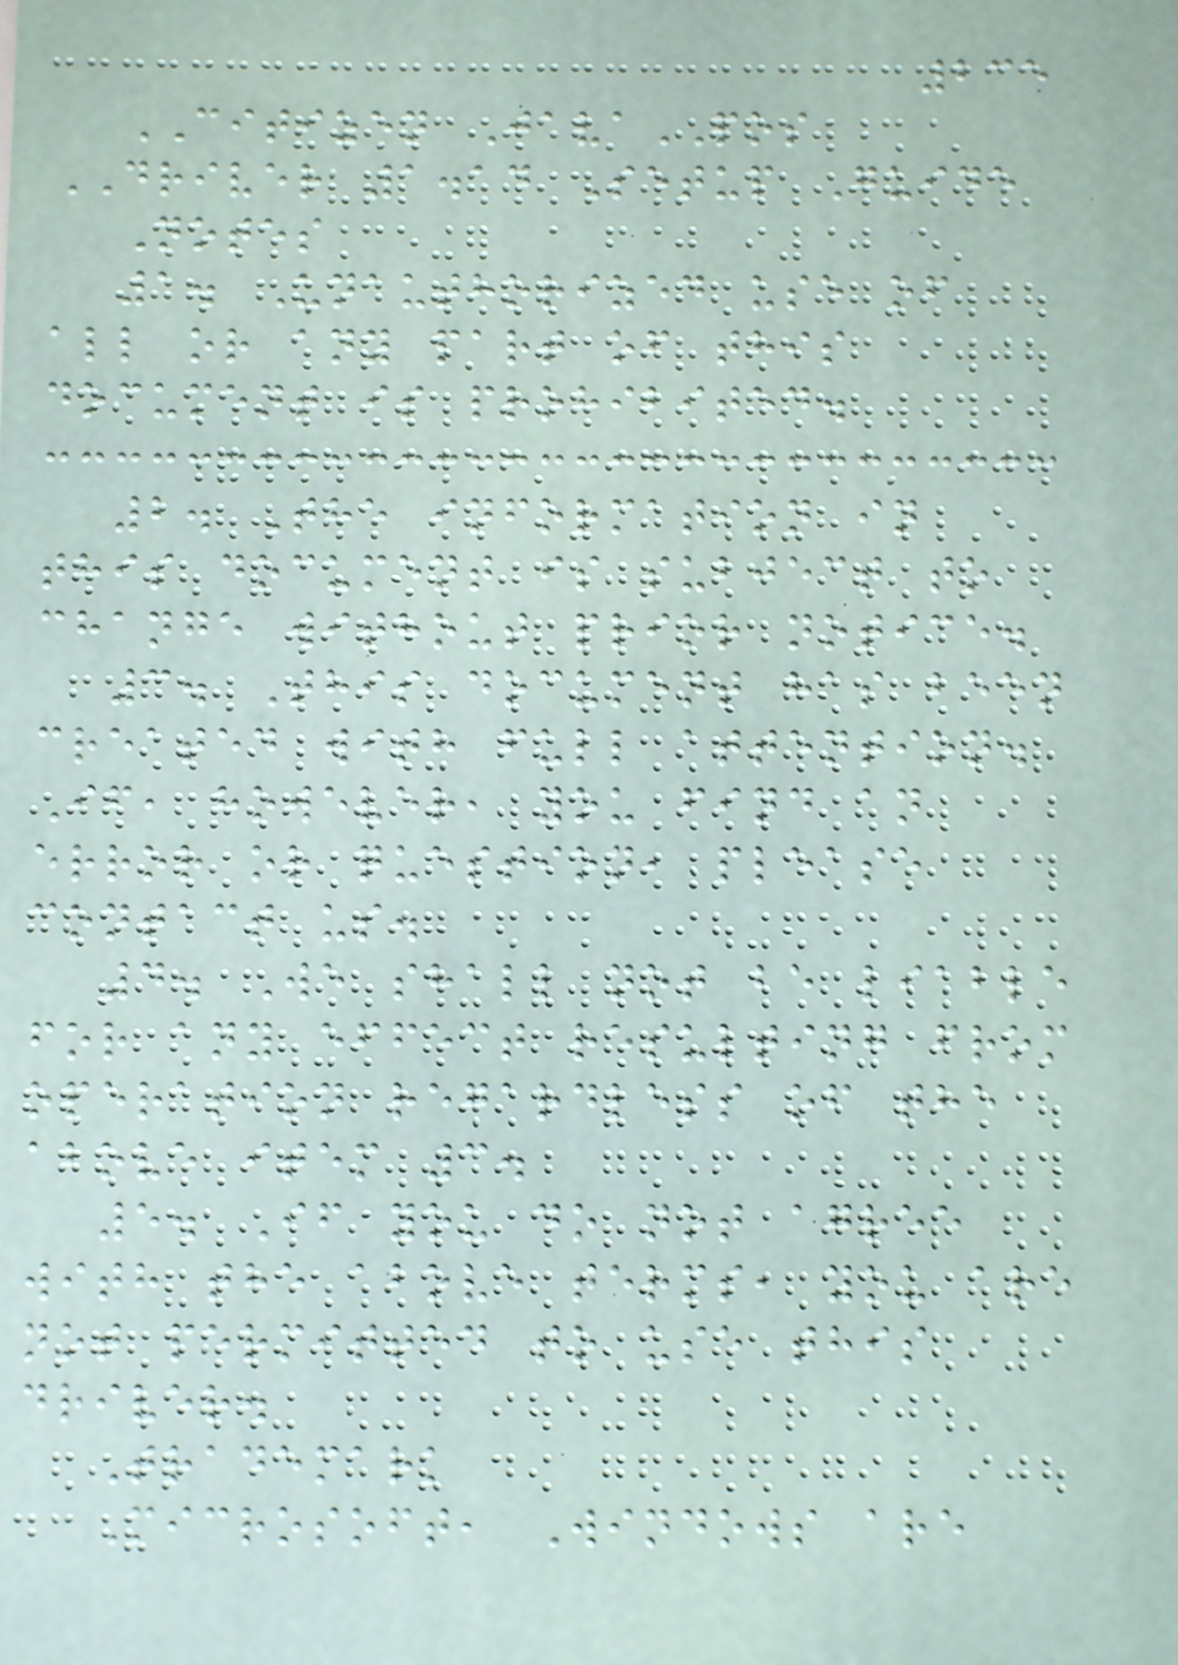235
CITIZEN JavaPOS
DRIVER 1.14 Setup Guide
Notes
1. Unauthorized use of
all or any part of this
document is prohibited.
2. The information in
this document is subject to
change without prior notice.
3. This document has been
created with full attention.
If, however, you find an
error or question, please
contact us.
4. We shall not be liable
for any effect resulting from
operation regardless of the
above item 3.
5. If you do not agree
with the above terms, you are
not permitted to use this
driver.
Trademark
Microsoft, Windows are
